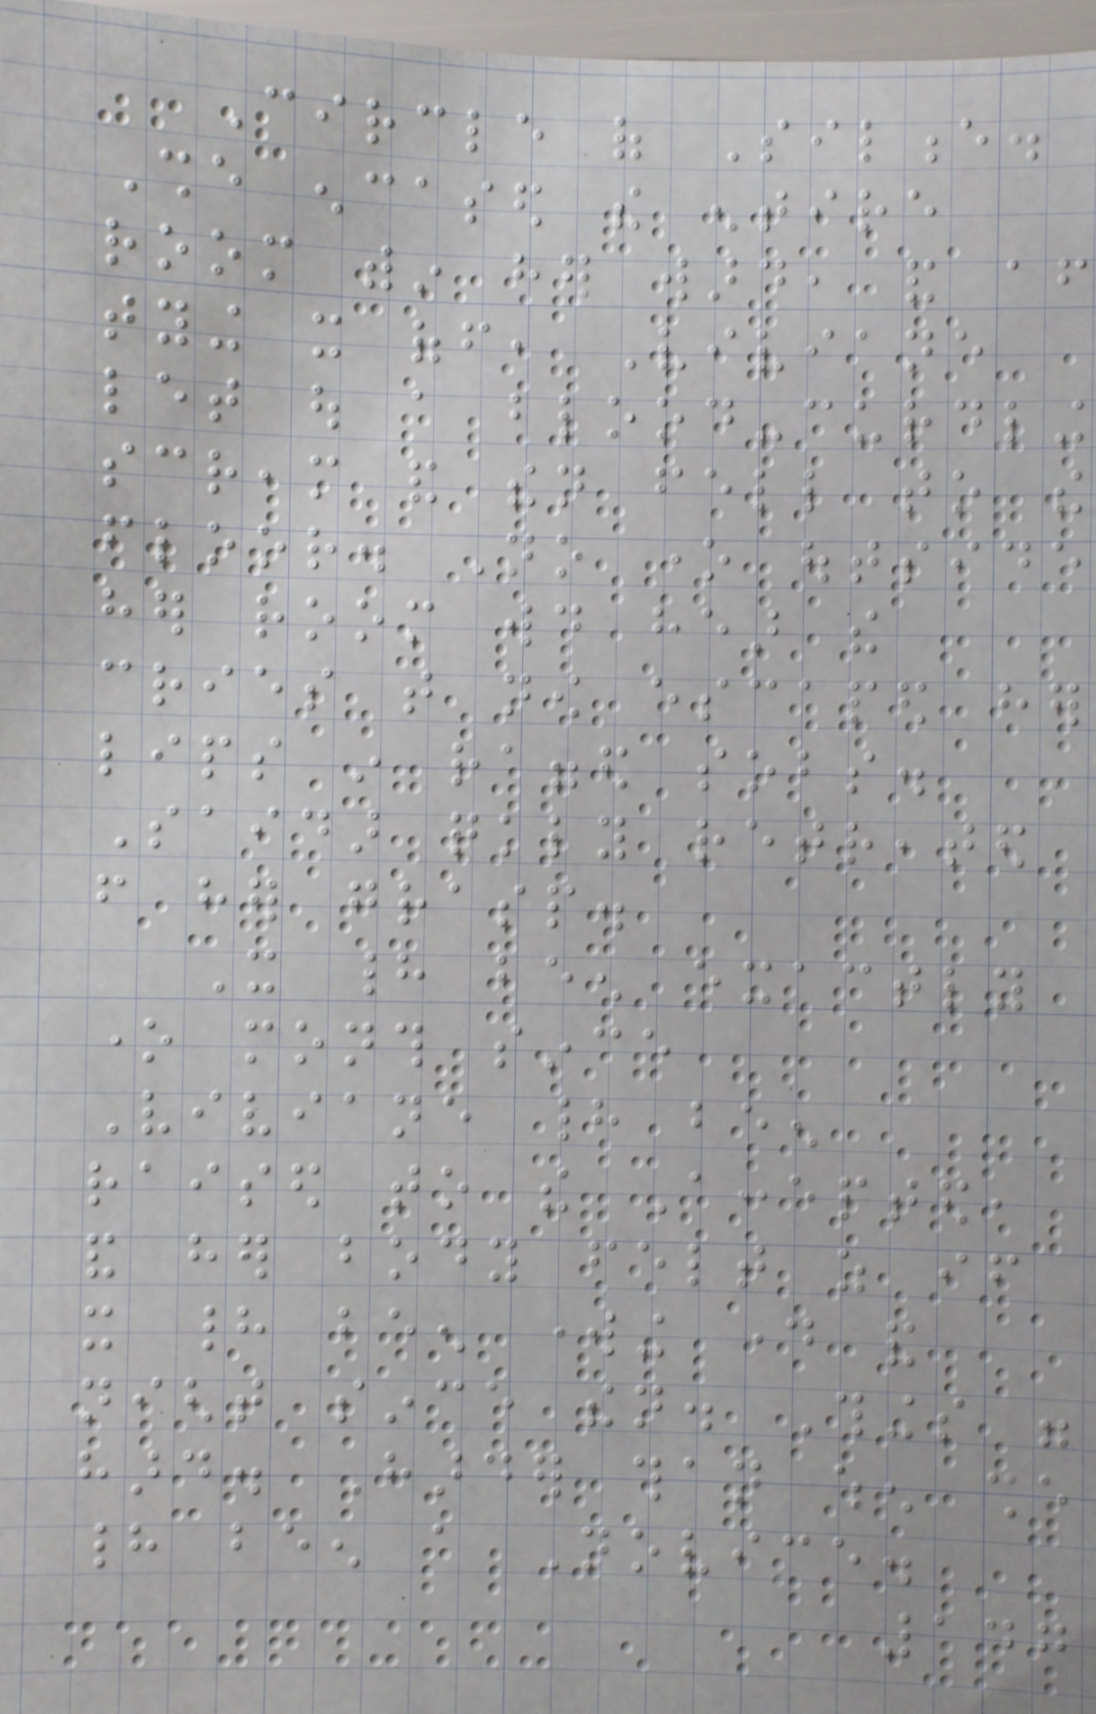Circle of Silence.
She encased the entire
room within her ward, and after
tying it off, Viviane
let out a blood-curdling
scream and then fell to the
floor. No one outside
her room would hear the
cries that now escaped her
lips in ragged sobs.
Saidar quickly retreated
from her grasp.
It had been exactly
one month since
Viviane had been
raised to the Accepted,
and her body felt as if
it had been working day and
night since then. Things were
hard. Harder than when she
had been a Novice.
147
